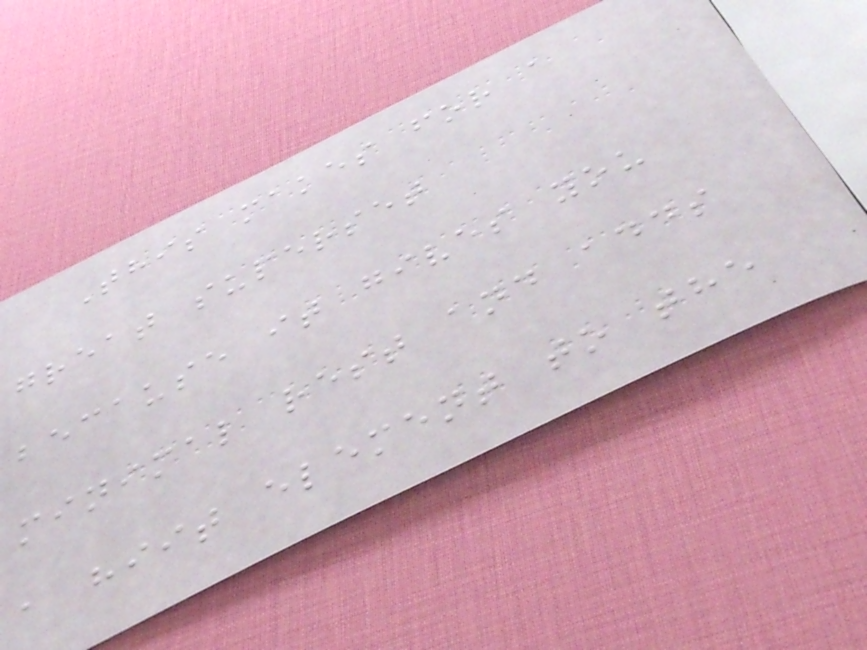This makes for a
great superset
because it gives you
minimal rest and adds
a hiit element to the
